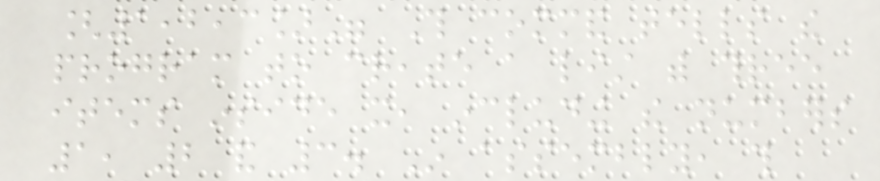[1,2,3]" This command tells the
program to create a list with three
items inside it, including the numbers
1, 2 and 3. In assembly, this
